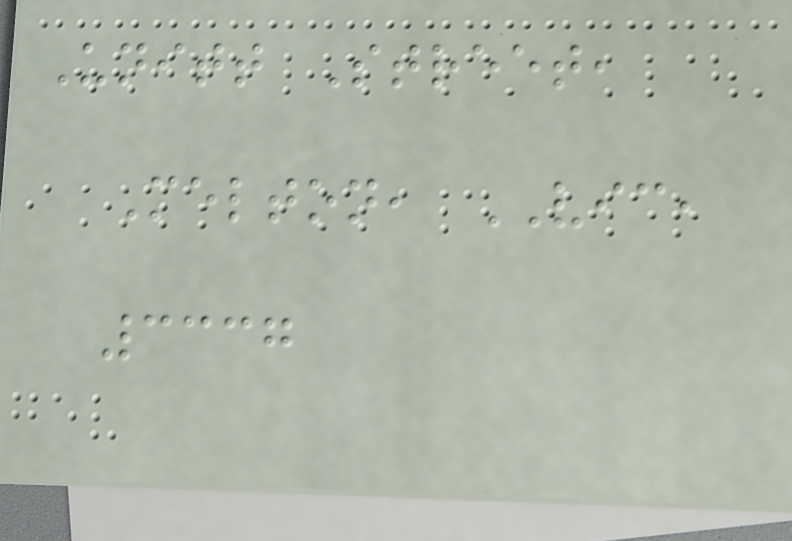Unitt Street,
Melton, VIC,
3337
